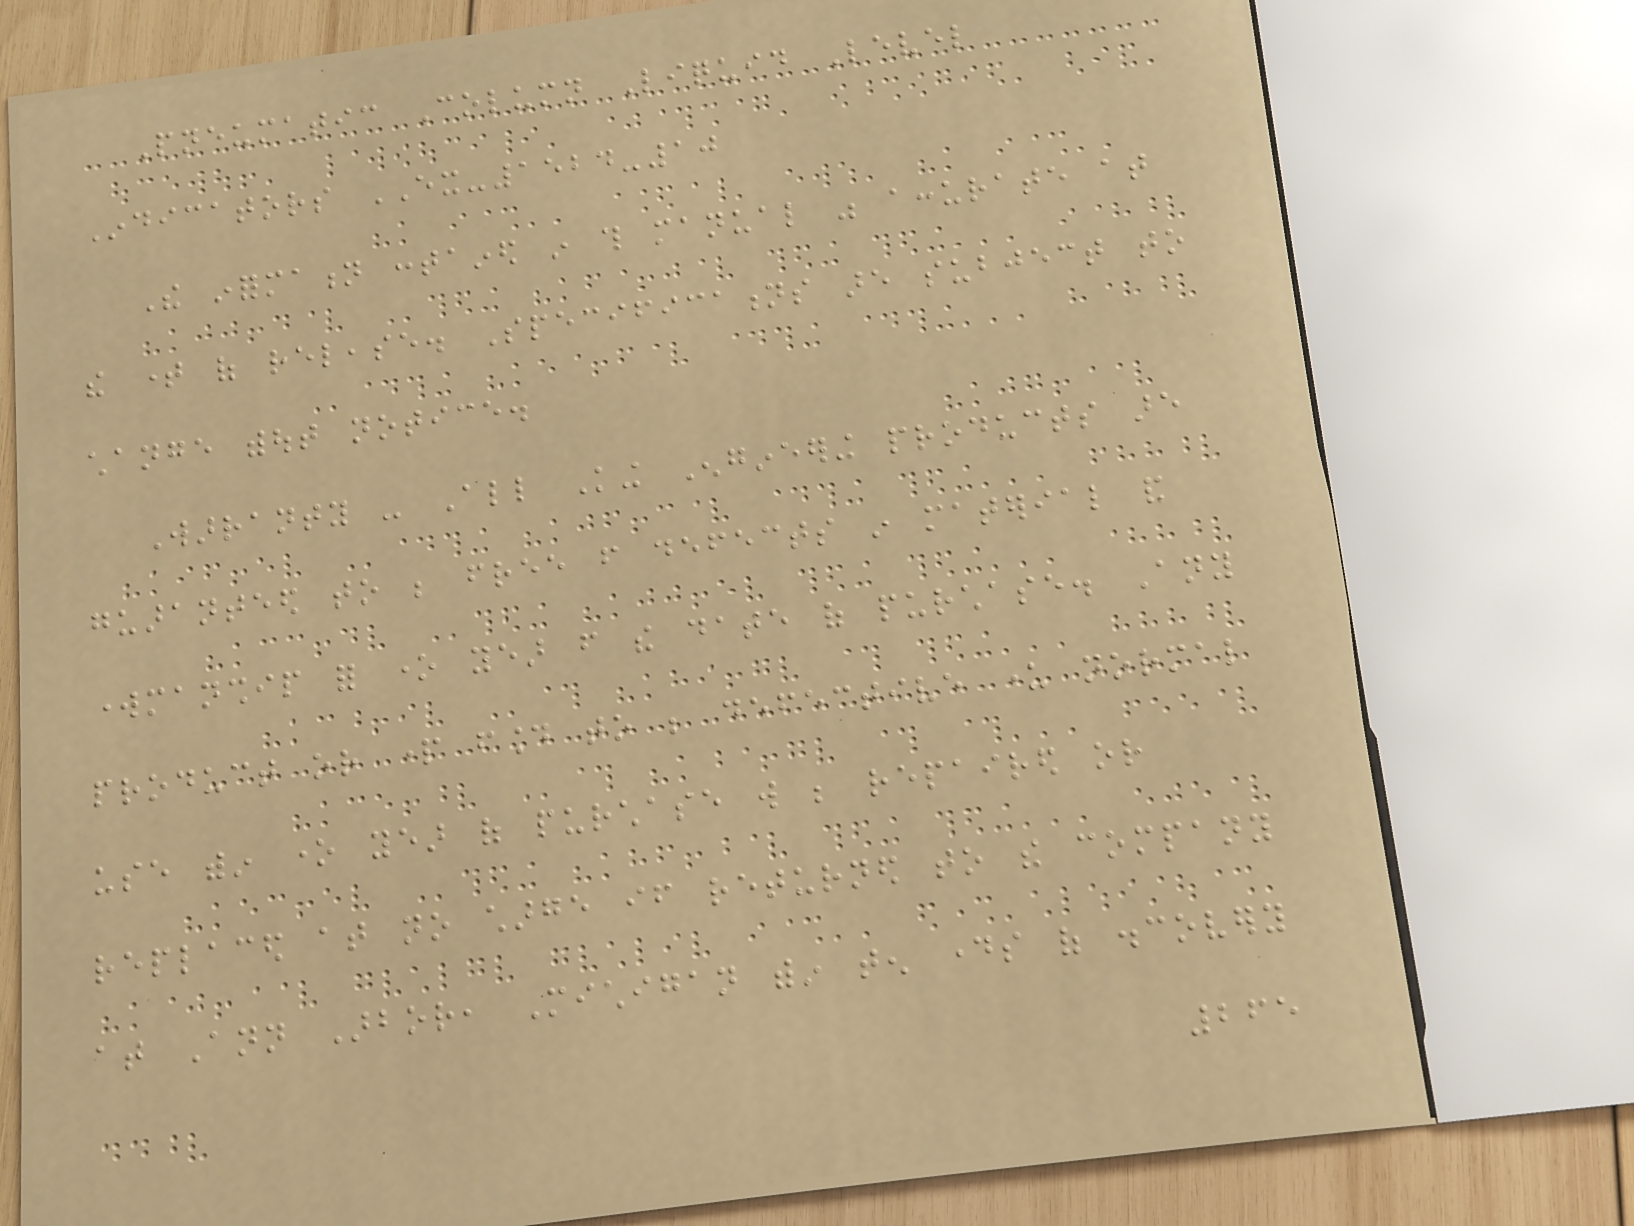Pneumatic Column Liquid Level
Indicators EX-1524-10
The information contained in this manual was accurate at
the time of release. Specifications are subject to
change without notice.
Warranty - All King Engineering products are
guaranteed to be free from defects in material and
workmanship for one year from the date of purchase. Any
product or part found to be defective under normal
use within one year of purchase will be repaired or
replaced at no charge if returned to the company
at Ann Arbor, Michigan within ten days of discovery
265
